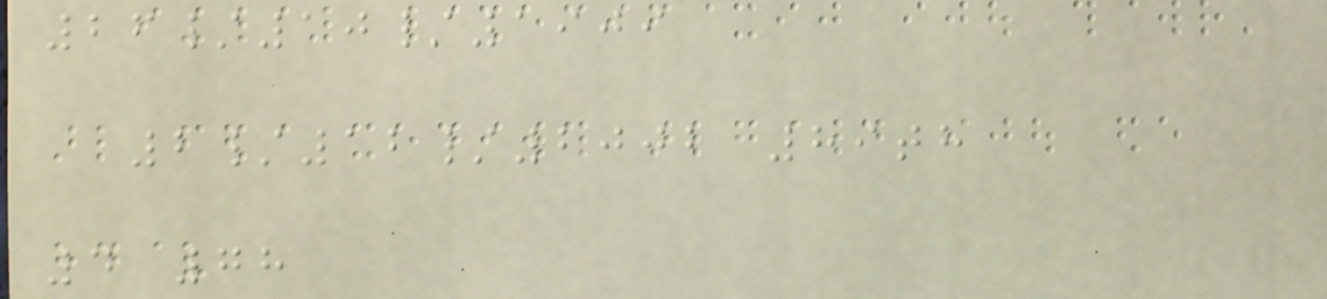26/10/1909
2/12/2002 89th
4 78
